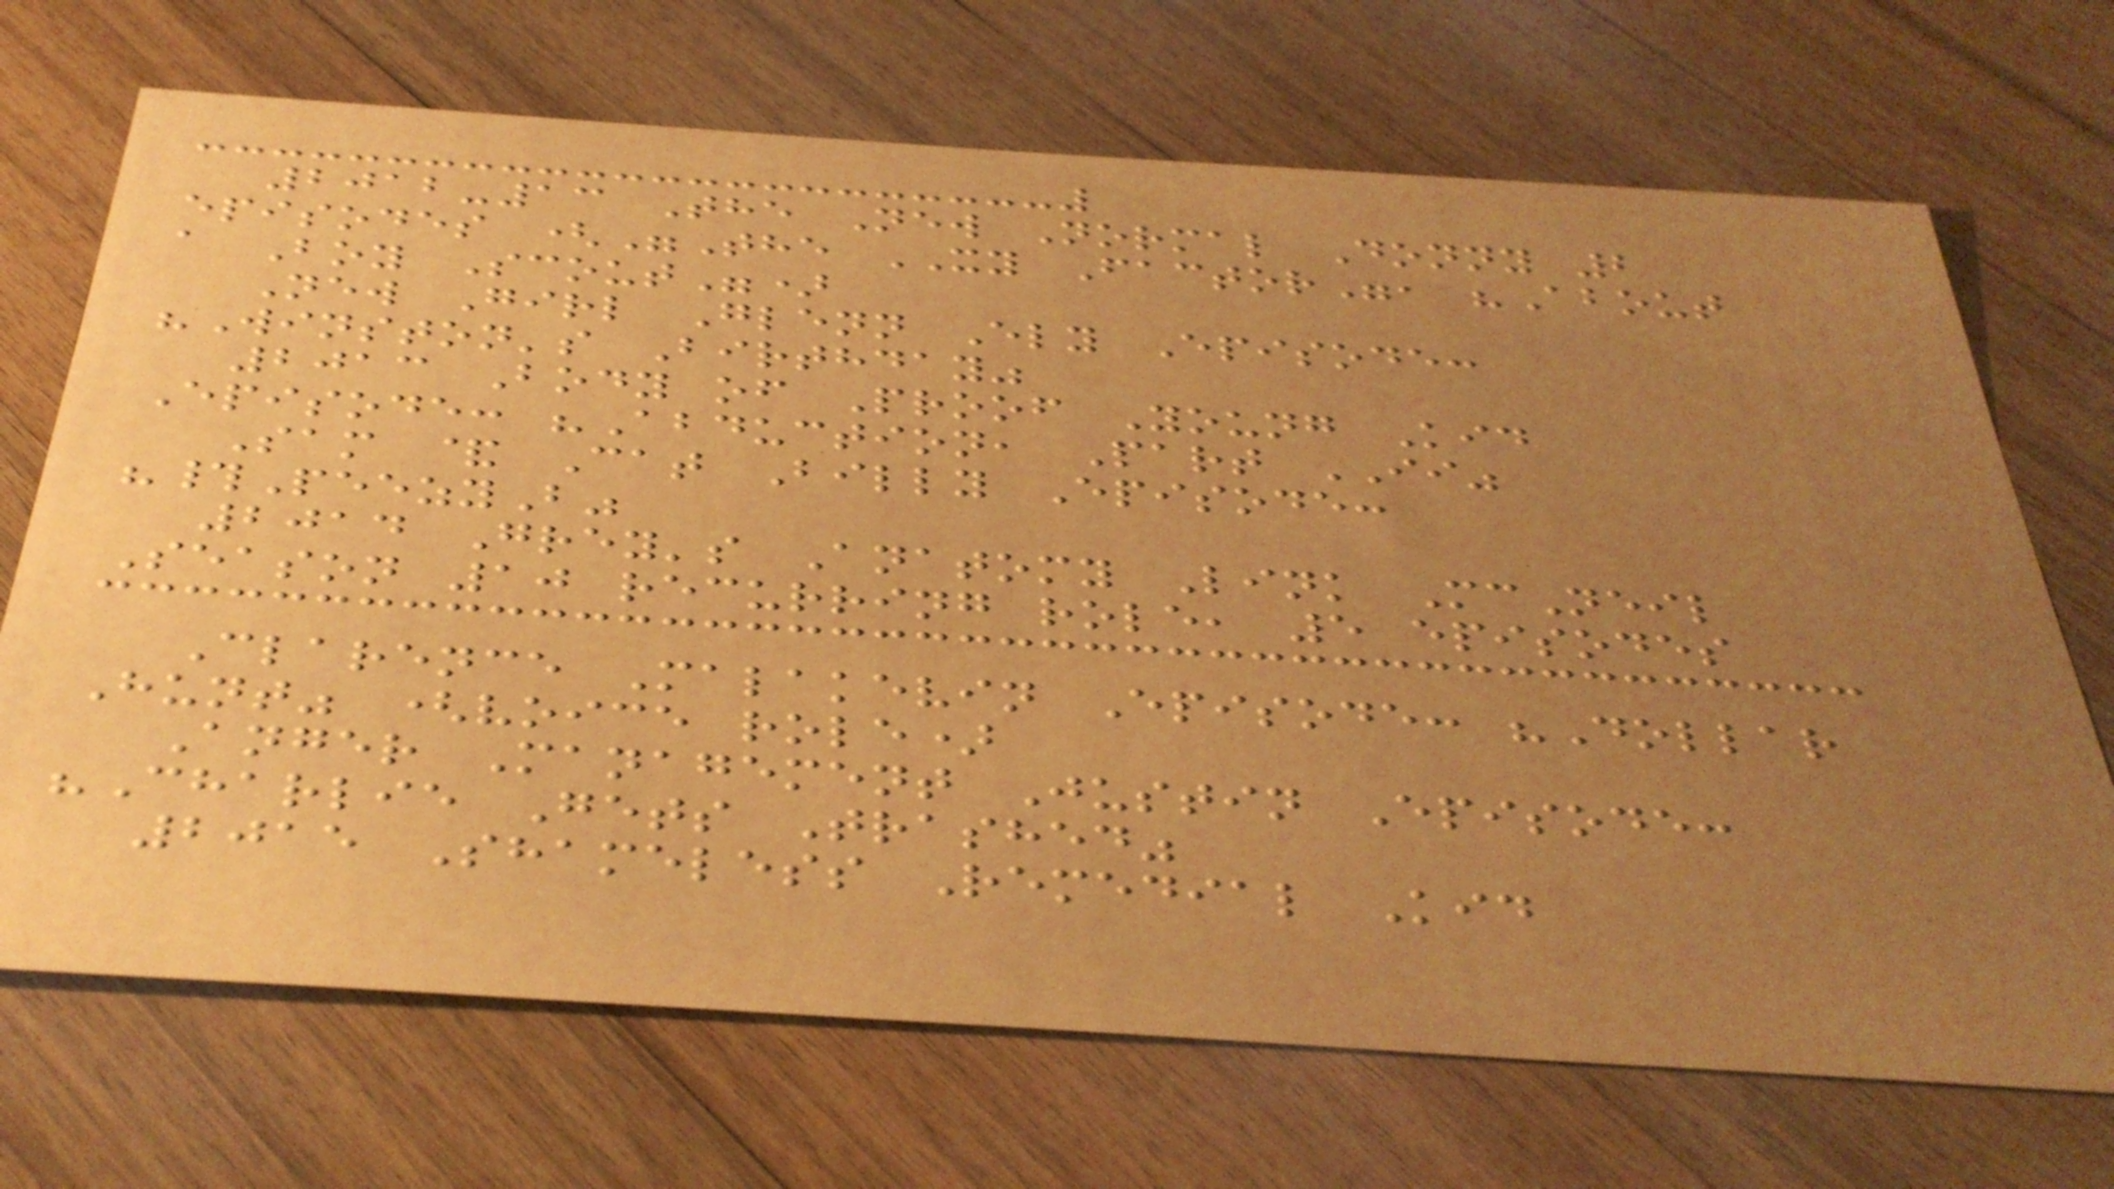2012-13 The New Normal Donny 2
episodes ("The XY Factor", "About
a Boy Scout")
New Girl Glenn Ely Episode:
"Winston's Birthday"
2013 Body of Proof Young Kid
Episode: "Abduction, Part II"
Sam & Cat Billy Episode:
"#PeezyB"
2014 Grey's Anatomy Link McNeil
Season 10 recurring role, 5 episodes
Clarence Malakevin Episode: "Dollar
Hunt" (voice role)
Anger Management Justin Episode:
"Charlie Gets Trashed"
2015 Shameless Remedial Kid
